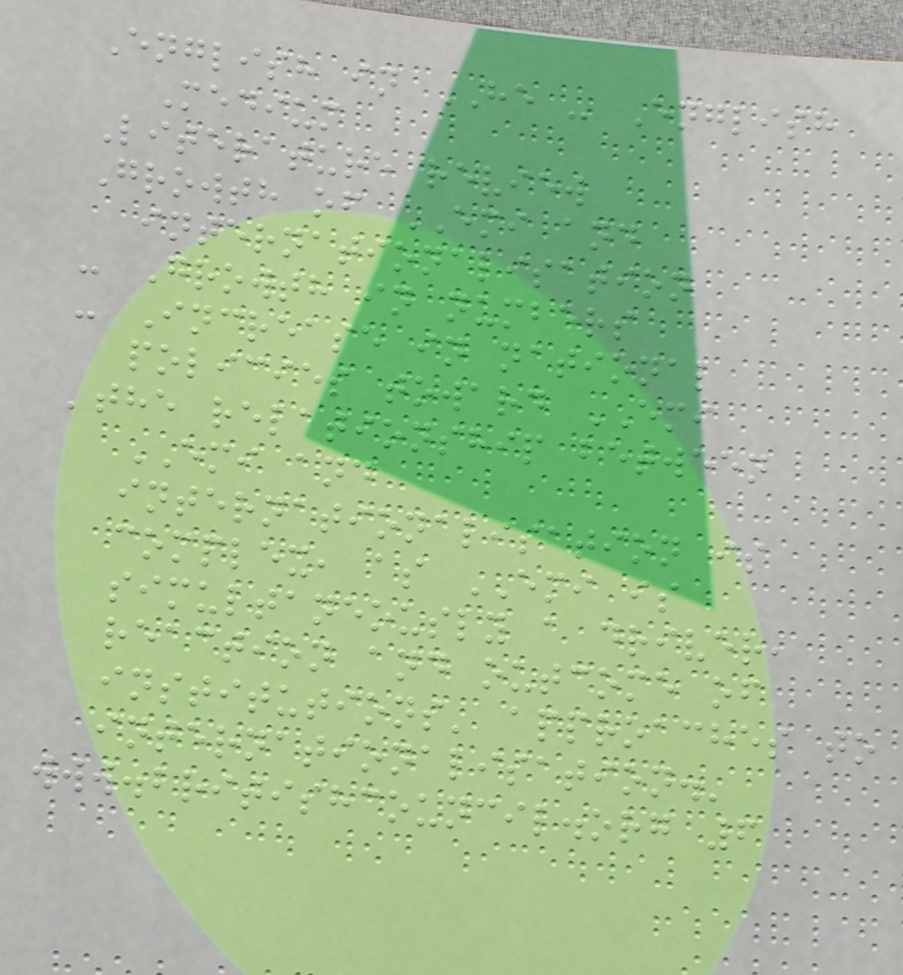English in HE - English
Medium
Literature review
Growth of EMI and
internationalisation
- Growth in numbers
- Increase in national
policies toward EMI
'the relationship between
EMI and
internationalisation is
complex, as EMI is
simultaneously a driver,
reaction and outcome of
institutions' approaches to
internationalisation.'
www.britishcouncil.org 6
